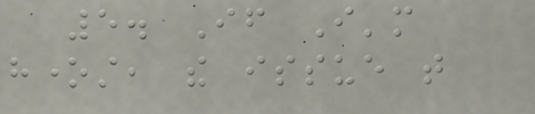5. If I'm
honest, the issue that
